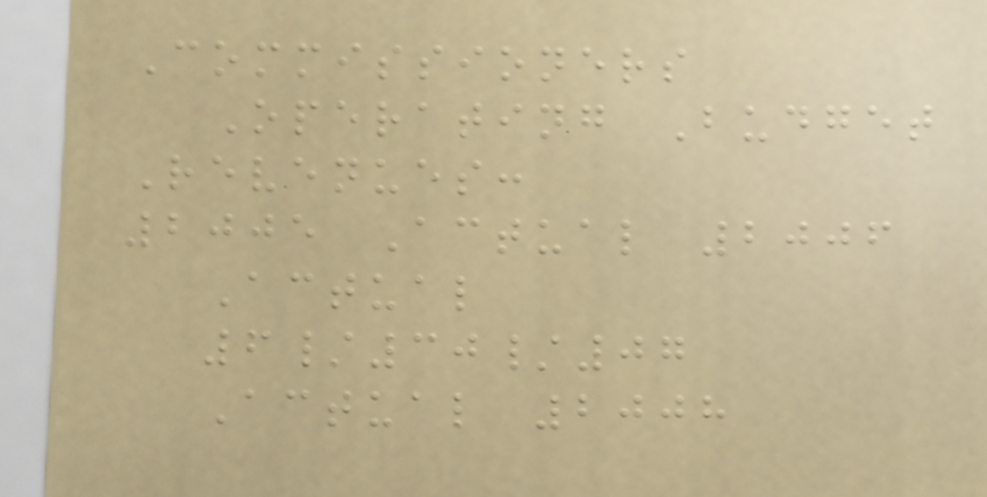Commissioners
Operating Budget
Revenues:
2005 Actual 2006
Actual
6/30/07
Actual 2008
